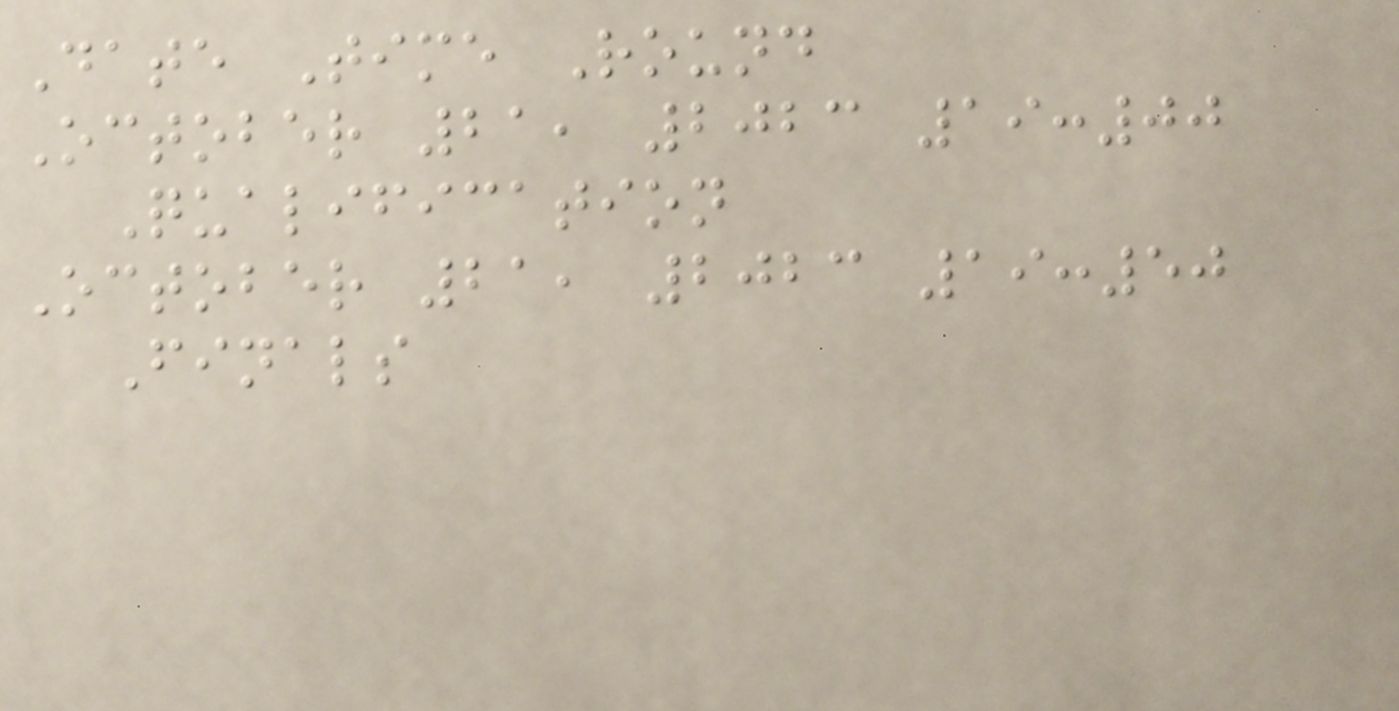Date Time Round
October 21, 2023 19:00
Qualification
October 21, 2023 19:50
Finals
